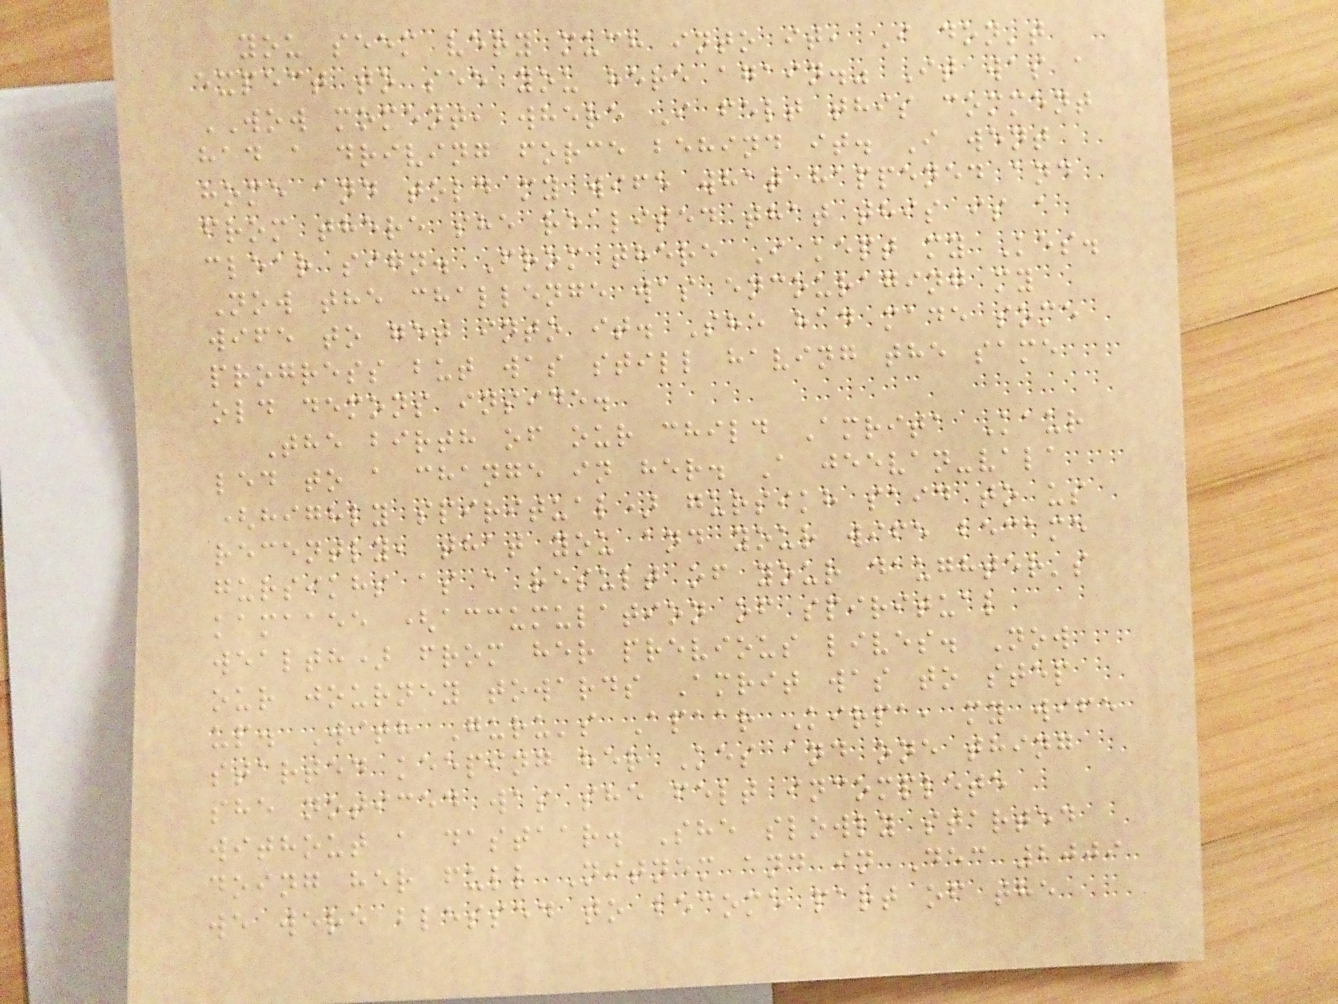you seem very much into it, I don't
expect to see you here again." It was a
WOW moment, where I felt this comment
had a driving force behind it. I went
home and told my wife what happened and
from there she realised that this is a
clear sign. From there I kept my Kes.
Now the challenge was encouraging my
wife to get into it. She had made some
progress but was still having the same
old demons inside.
The birth of our child Amrita Kaur
led to a change in her. A jeevan-vala
(highly spiritual) gursikh said to us
recently, that you and your wife became
gursikhs as a result of your daughter's
kamaaee (accumulation of spiritual
wealth) from her previous lives. Now
our journey towards Amrit was to step
up. With Guru's Apaar Kirpa, my wife
started keeping her Kes and one thing
she noticed was she felt incomplete
without a dastaar. She slowly started
doing her full Nitnem and in Dec 2009
we were blessed to become part of the
